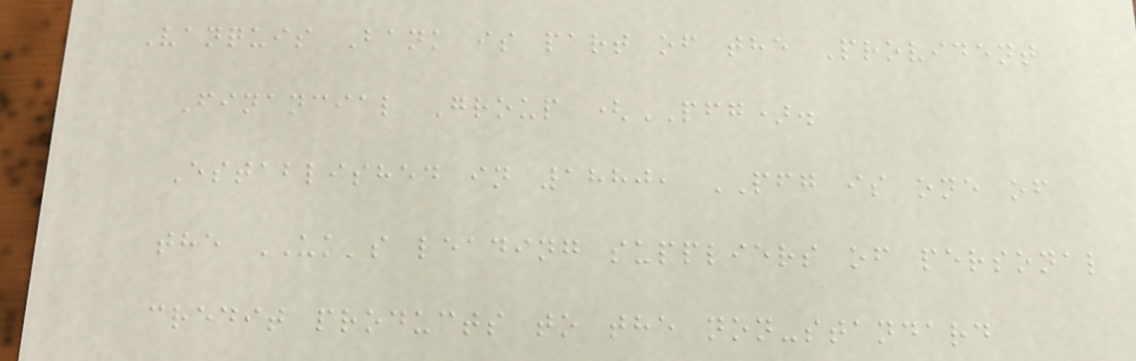Vanquis Bank is part of the Provident
Financial Group (PFG).
Established in 1880, PFG is one of
the UK's leading suppliers of personal
credit products to the non-standard
